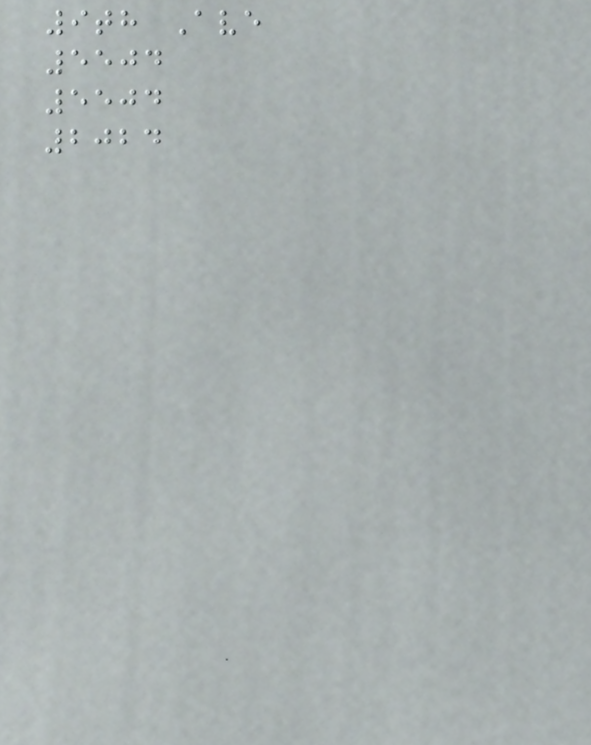9th Ave
5504
5504
2024
